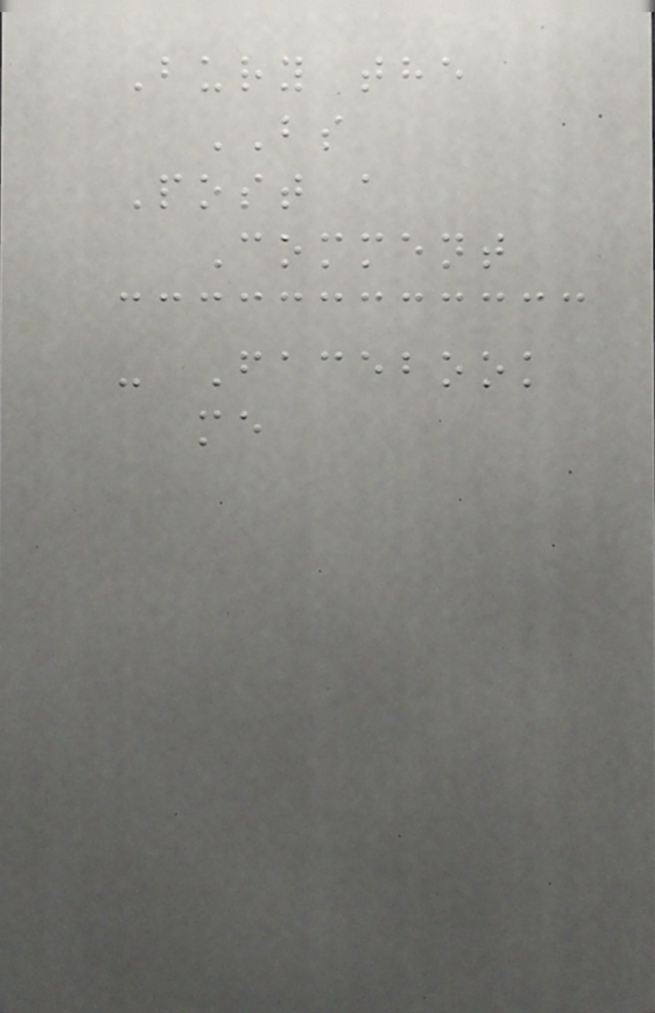Bury the
BS
Post a
Comment
- Facebook
me
